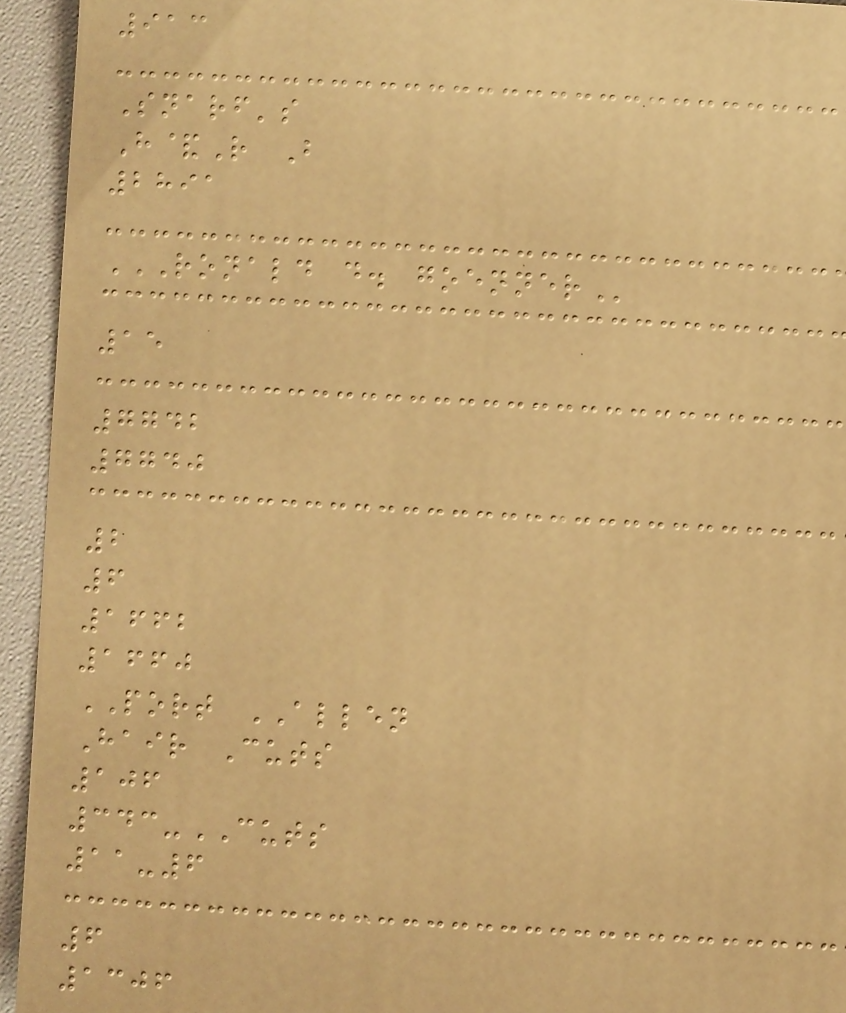913
Snarf's
H&R B
2891
RONALD D. GOENNER
15
7742
7740
2
6
1662
1660
PORT ALLEN
Hair Cuts
106
343-CUTS
11-6
6
1306
